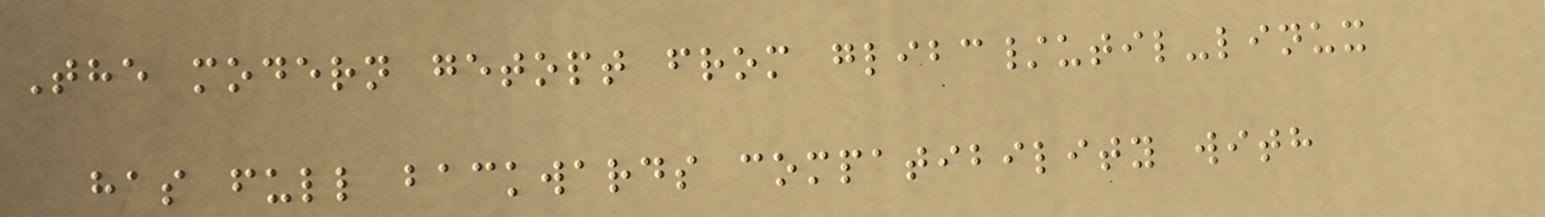The modern getopt from glibc/util-linux
has full backwards compatibility with
